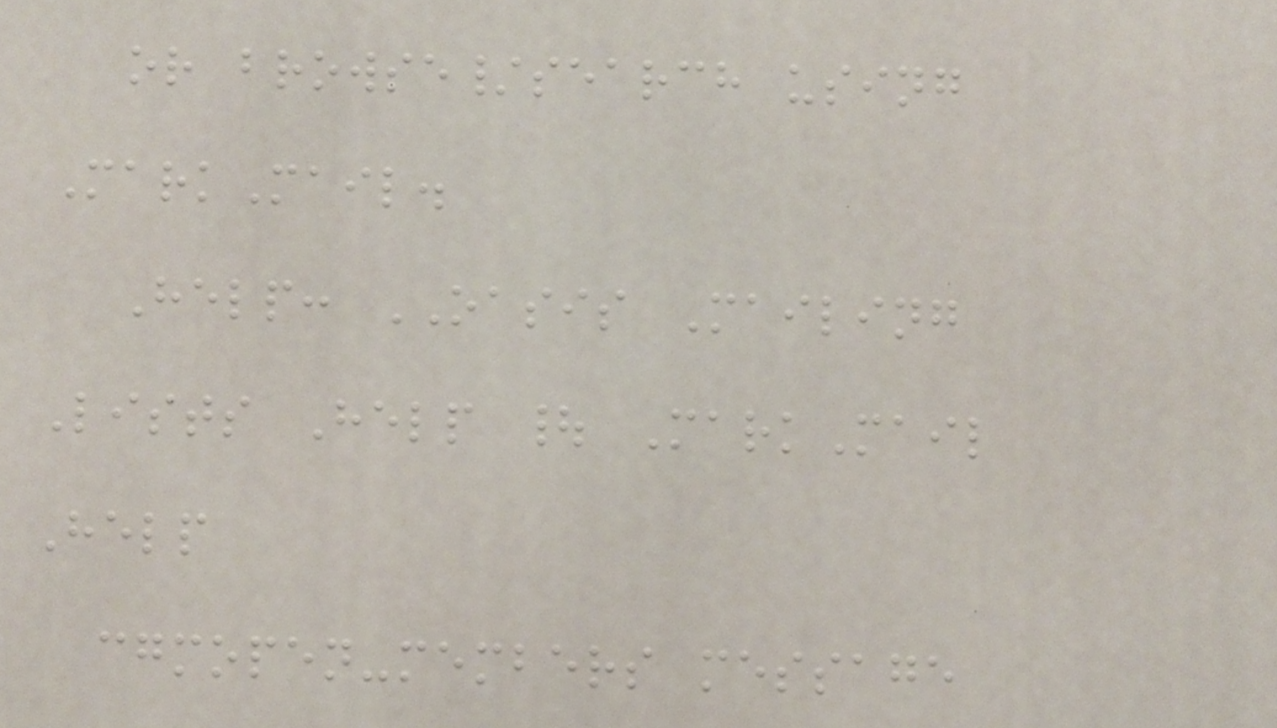or browse/search using
MarkMail.
Help: OASIS Mailing
Lists Help | MarkMail
Help
cgmopen-members message
